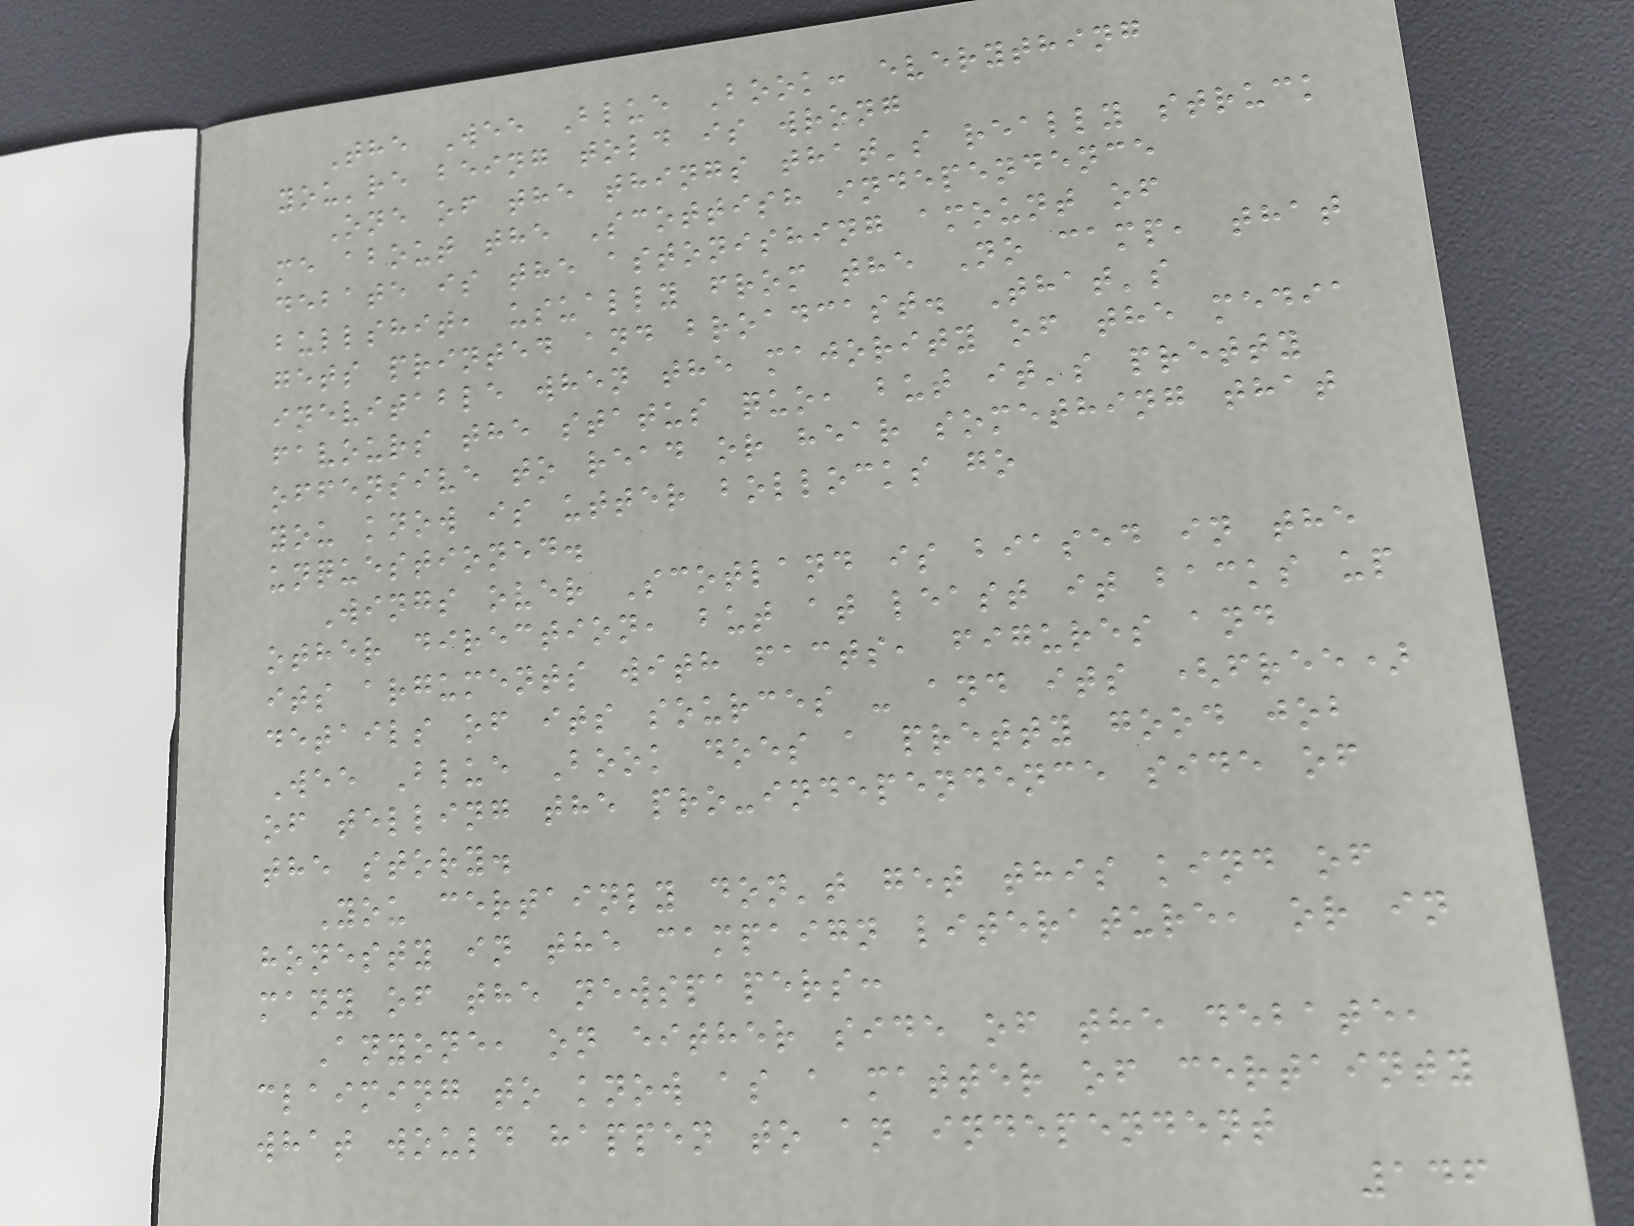The Wee Blue Book: everything
you're being told is wrong
One of the things that's really struck
me about the Scottish independence
debate is the astonishing amount of
bullshit, usually from the No camp, that
gets printed and broadcast. That's
inevitable when the majority of the media
favours the status quo, but it's pretty
offensive to read or hear something that
you know is utter bollocks go
unquestioned.
Wings over Scotland is biased in the
other direction, but at least it backs up
its arguments with facts, figures and
details of its sources - and its (free)
Wee Blue Book does a pretty good job
of telling the pro-independence side of
the story.
You certainly don't get this kind of
honesty in the campaign literature, or in
many of the newspapers:
Anyone, on either side of the debate,
claiming to know as a matter of certainty
what would happen to an independent
146
